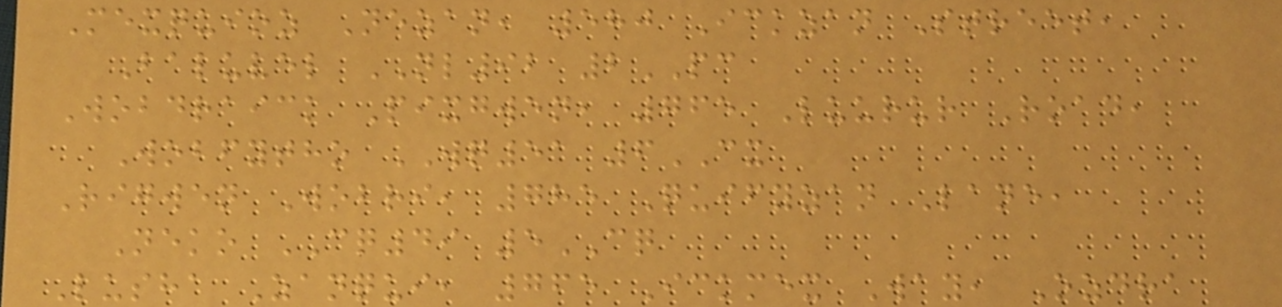Mexquioz Nezan, 580 Ickzan Street,
Baluvel NL92 2PC
Wobdraick Pixgwen, 765 Luurur Road,
Wobfytho WQ51 6CX
Rigwen Wobri, 785 Quifyzan Lane,
Neko CQ49 5CQ
Lusha Zanqui, 765 Ickmex Way, Ozdra
